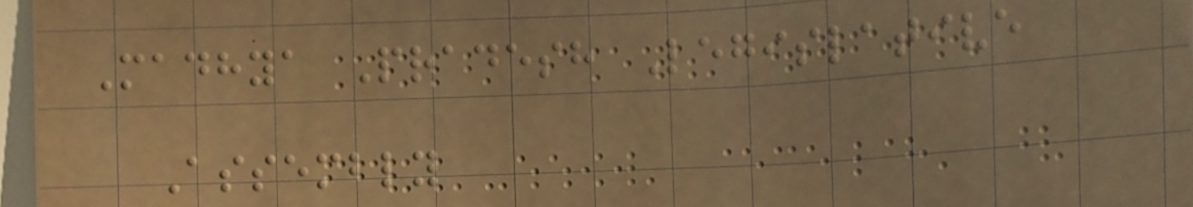Madhya Pradesh Legislative
Assembly
